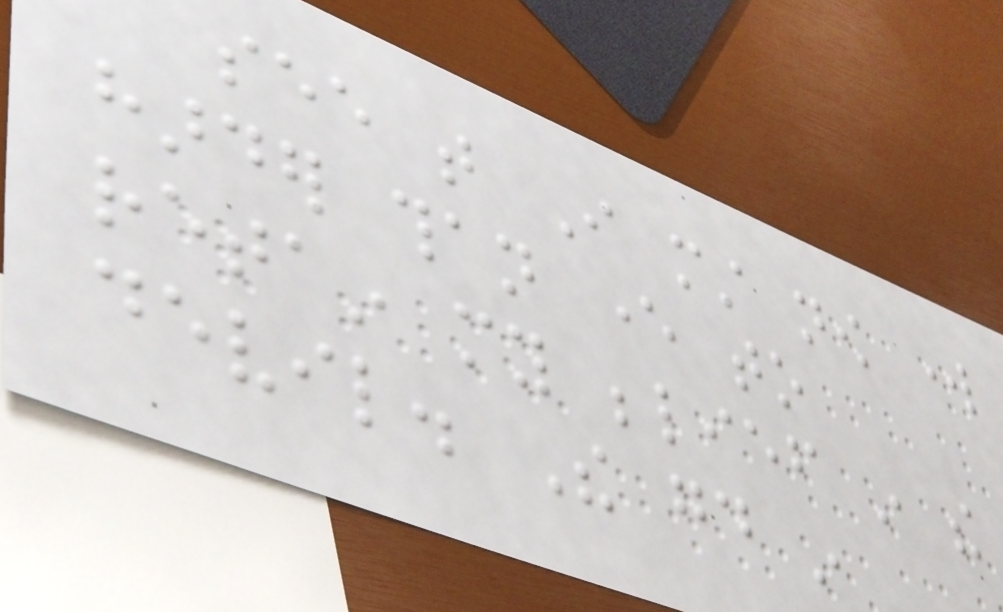see that I must now work
harder than ever to
retain my belief in the
devil. The good in
